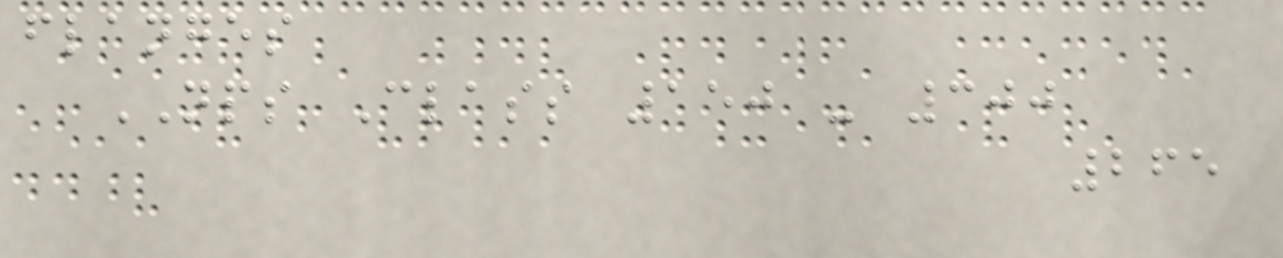flanges
NPS Class 150 - 300
265
